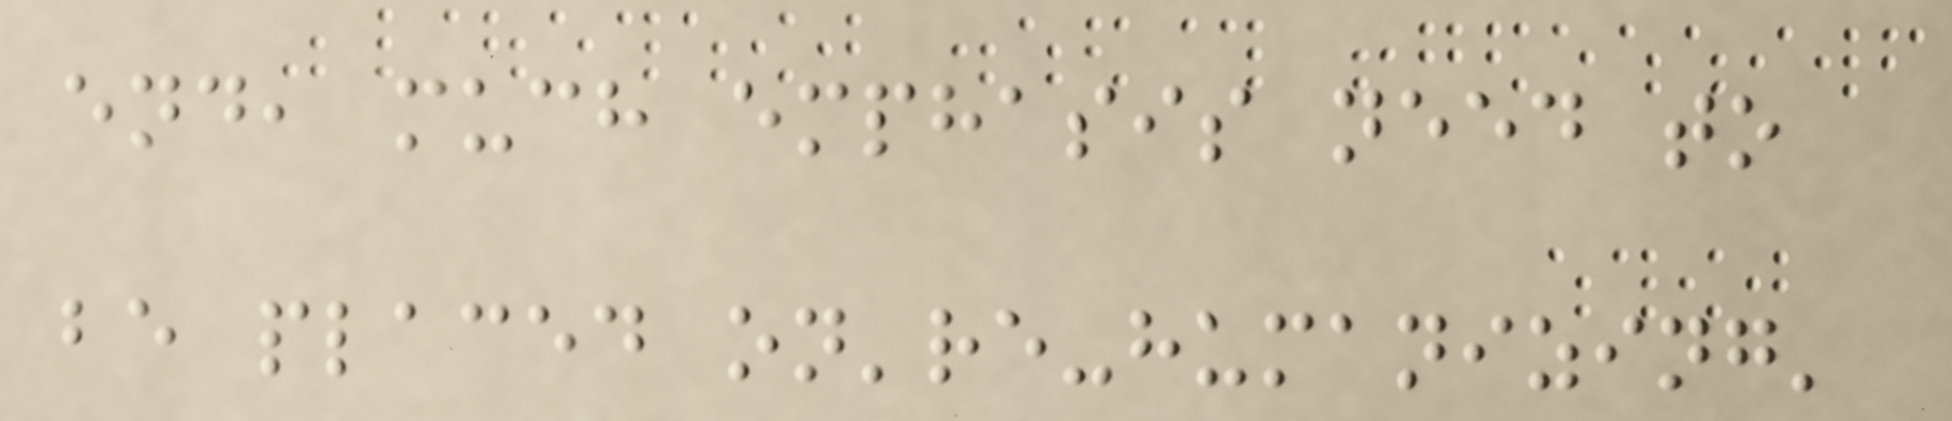end, much emphasis need to
be placed on're-humanizing'
